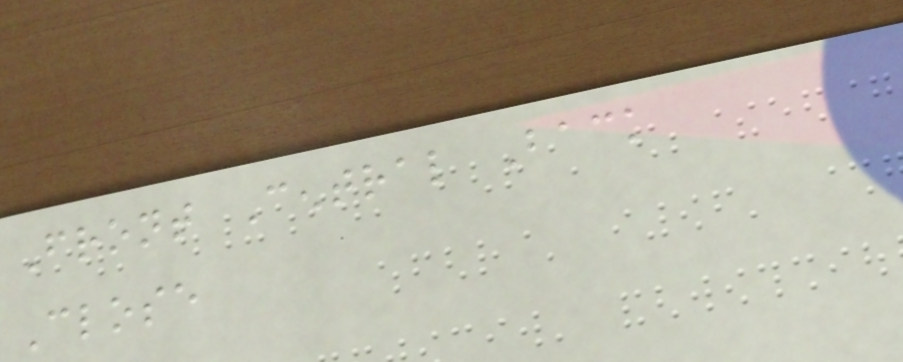Front Central Back
Close
